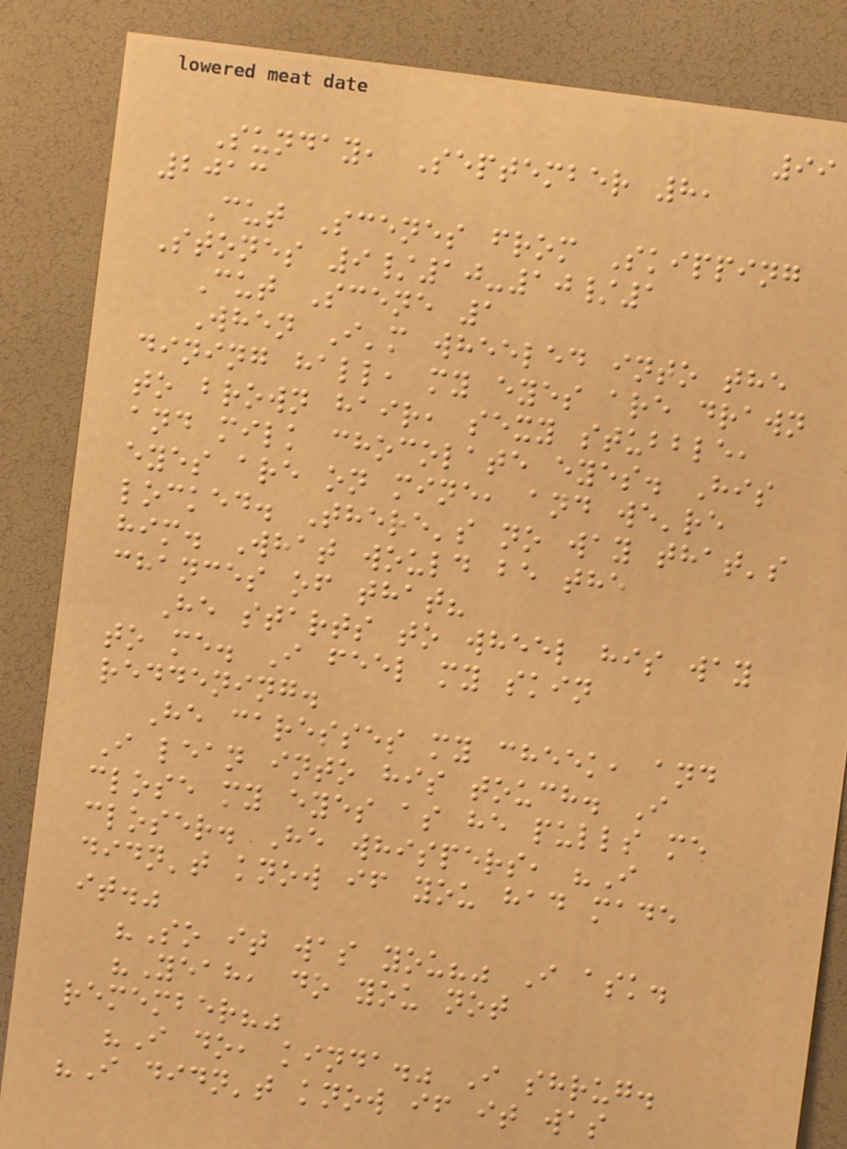99
Sunday, September 8,
2013
Cut Scenes from Skipping
Stones 9/10-10/1
Cut Scene 1
When I'm wheeled into the
dining hall, my eyes are drawn
to brown hair, sexy stubble,
and milk chocolate eyes. His
eyes are on mine, and we're
locked. There's no way that's
him. What would be the
chances of that?
He starts to wheel his way
to me. I feel my skin
reddening.
He caresses my cheek, and
I lean into his touch. I
close my eyes as he pulls me
closer. He whispers, "I
didn't know if you had made
it."
"So it was you?" I ask.
"Yeah, do you not
remember?"
"I do, kinda." I shrug.
"I didn't know if it was
